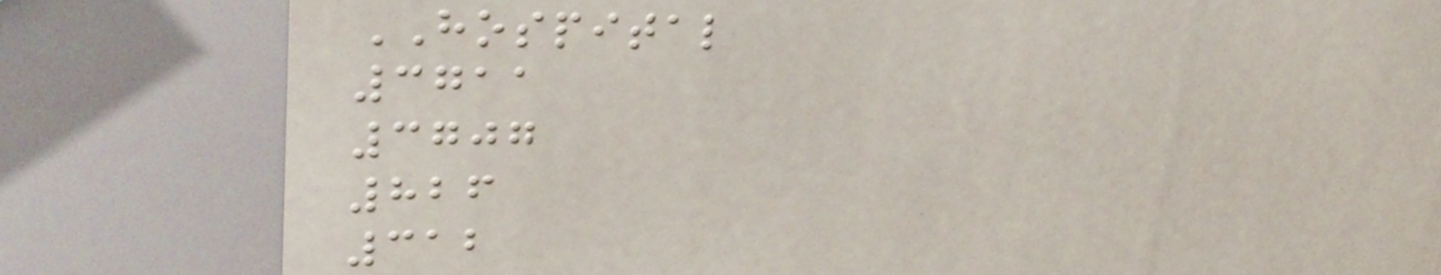HOSPITAL
3711
3707
826
312
